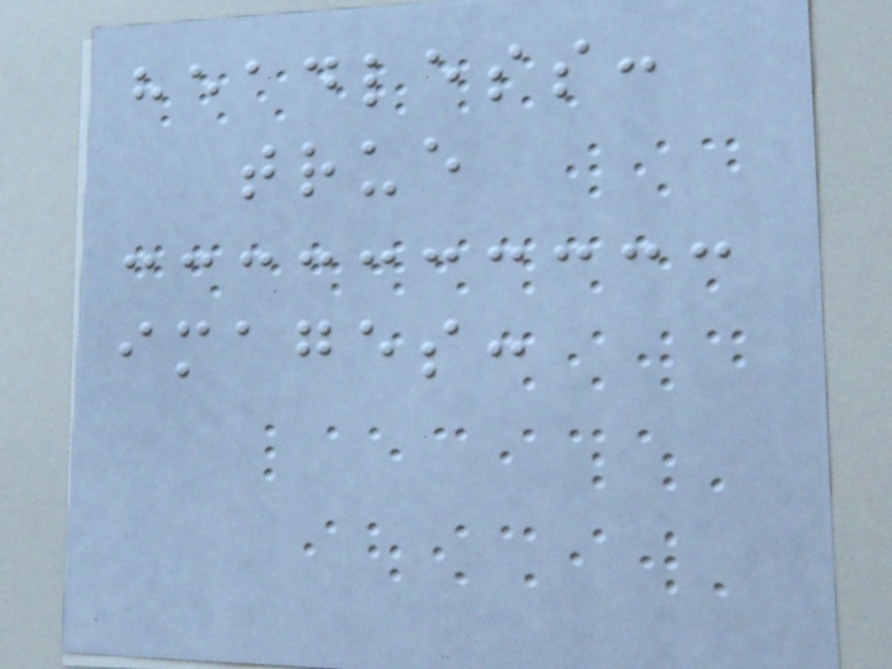headless:
true
images:
